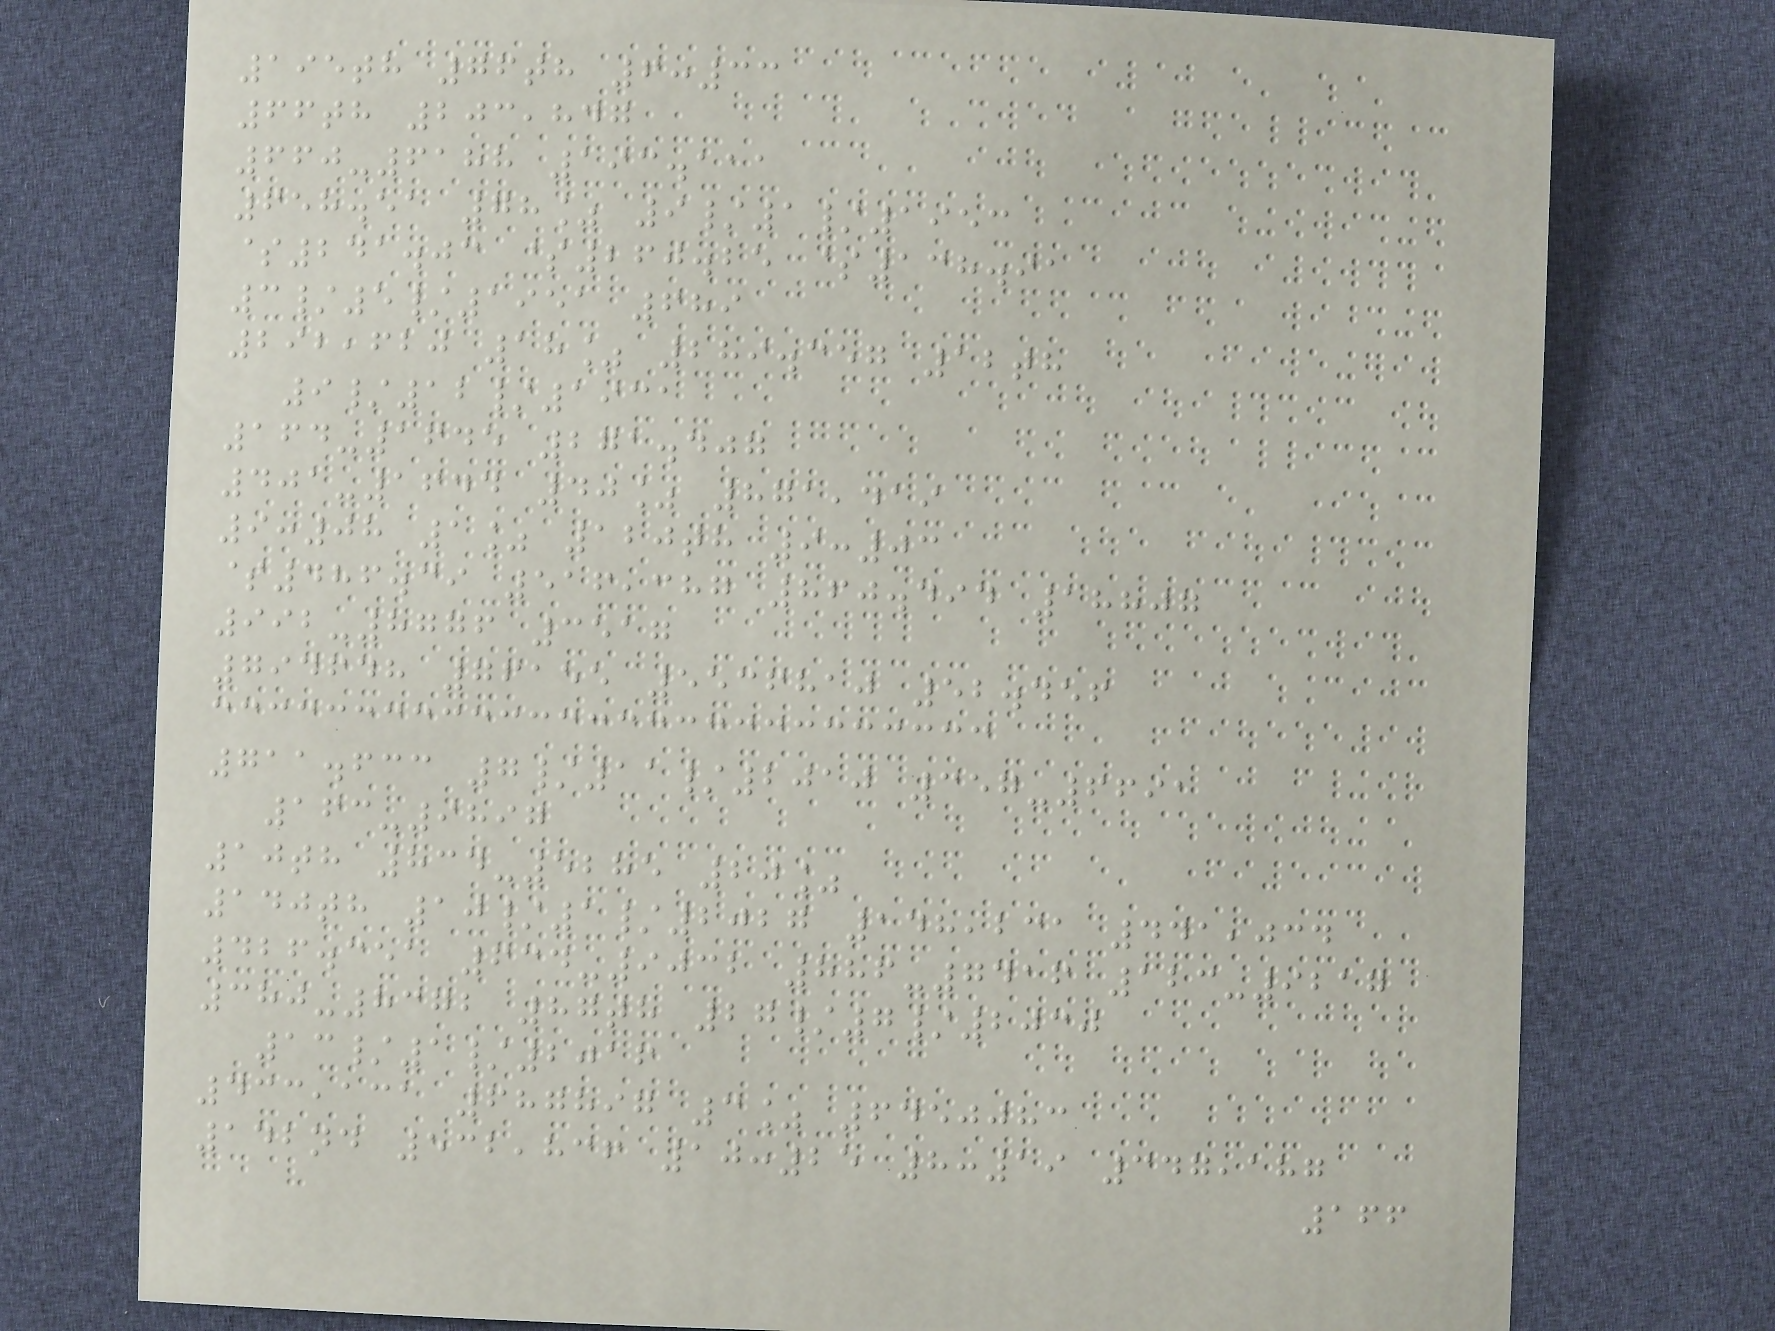195th 76th 6:33
66th 203,847
660-6188 193.111
658.51 78% 9/1/1953
$241.03 $260.25 $138.91
3/5/1951 689
292,620 18% 289.357 12th
9/12/1931
164-1645 271.407
401-1644 40% 871,419
9:08 1% 120th 9:03
$486.39 516,387 860.494 18807
992-8776 3517
794648 76155 5536810 52.456
711.633 7/11/2010 357-6691
163-9897
10th 834-5285 20%
140th 10/1/2027 148,231 441,034
426.351 634-9032 886-7416 123-9217
380-8372 87th 27/7/2030
13/1/2016
433,131 687897 3% 6450083
142nd 532,836 10:25 8:19 347,187
166
